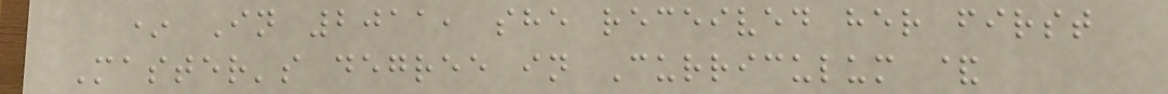* In 2011, she received her first
Master's degree in Curriculum &
